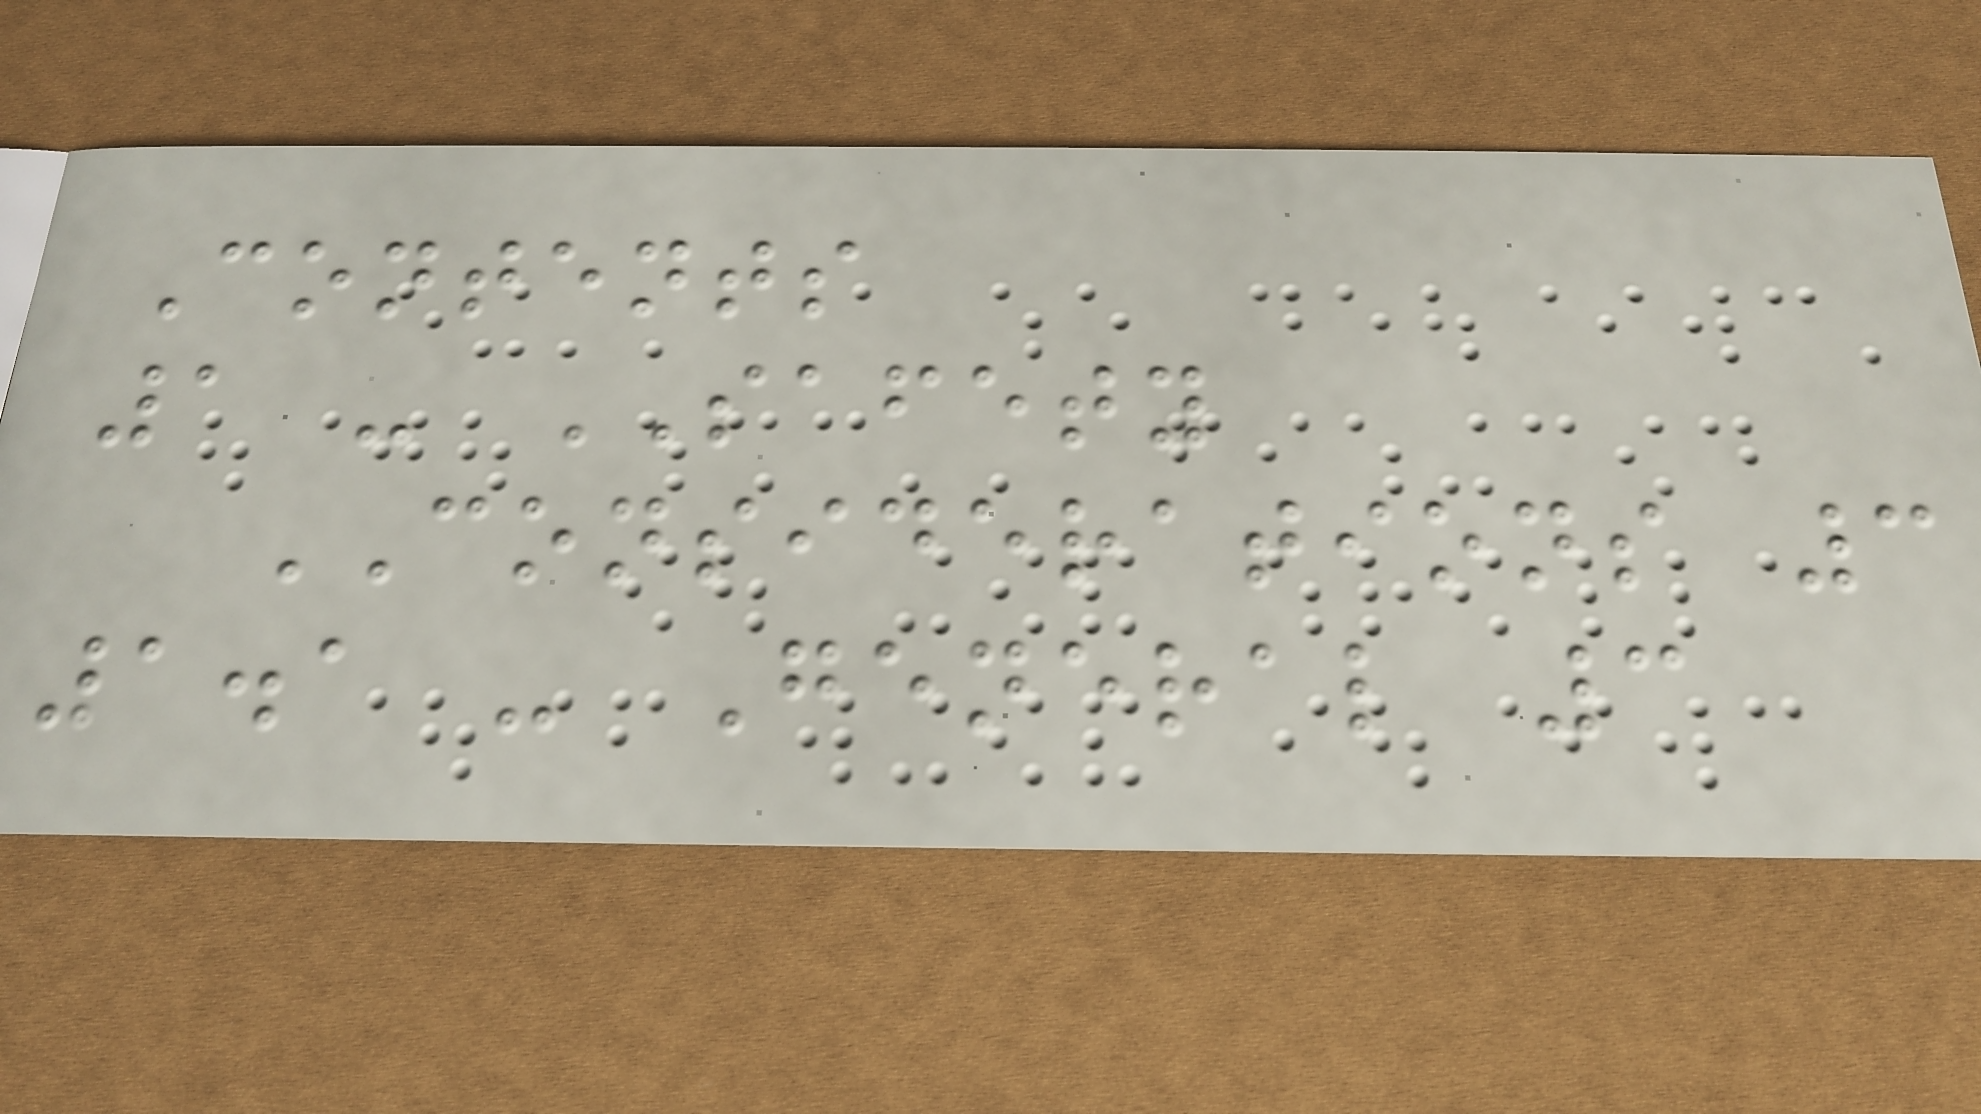Contents
1 - SAFETY
CONSIDERATIONS 3
1.1 - General 3
